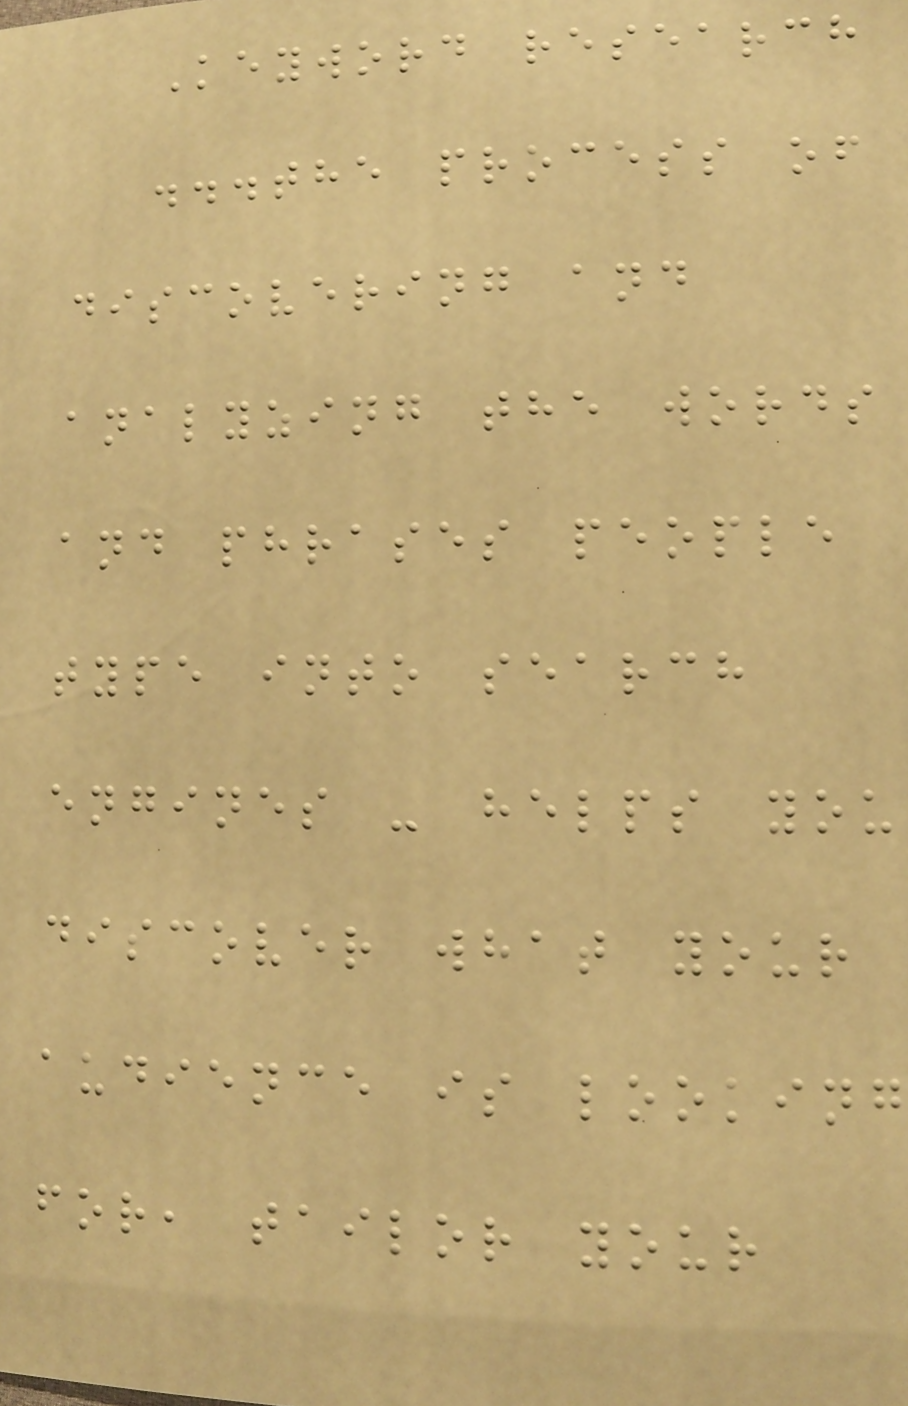Keyword research
...the process of
discovering and
analyzing the words
and phrases people
type into search
engines - helps you
discover what your
audience is looking
for, tailor your
